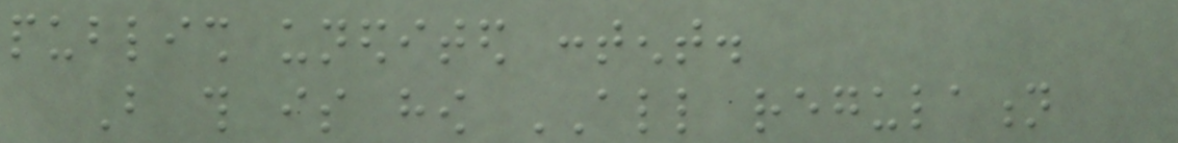publish unedited content.
But this is how ALL regulation
